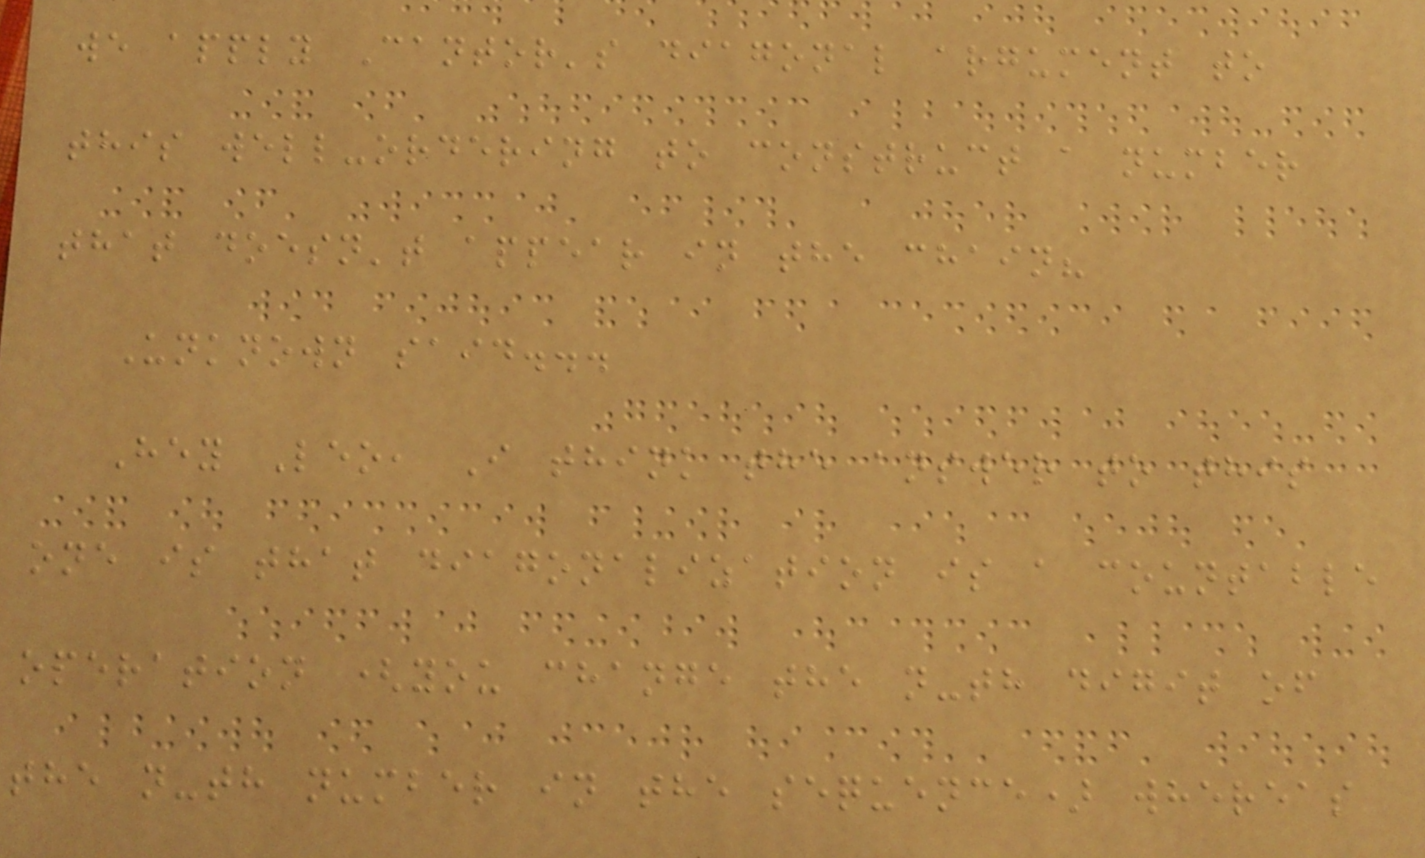we apply Cantor's diagonal argument to
this well-ordering to construct a number
that doesn't appear in the chain?
Unknown said...
Hey Leo, I think the answer to this
one is that diagonalization is a countable
operation (you change the n-th digit of
the n-th number in the sequence) whereas
